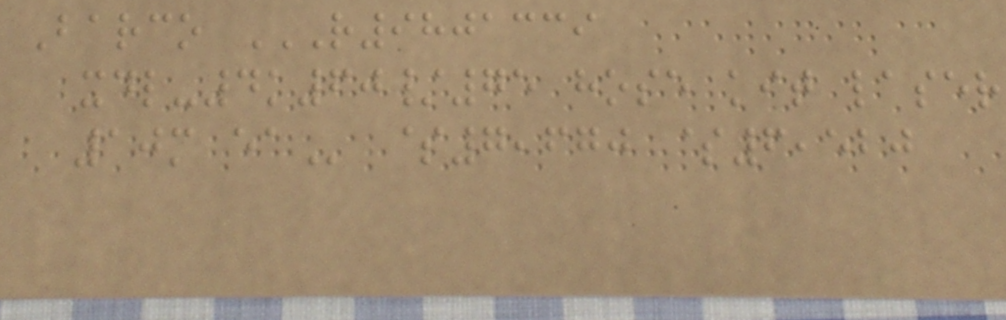Barco R9801339
XDL-4K60/75 HOSE KIT LASER
10M EA $7,670 $6,520
